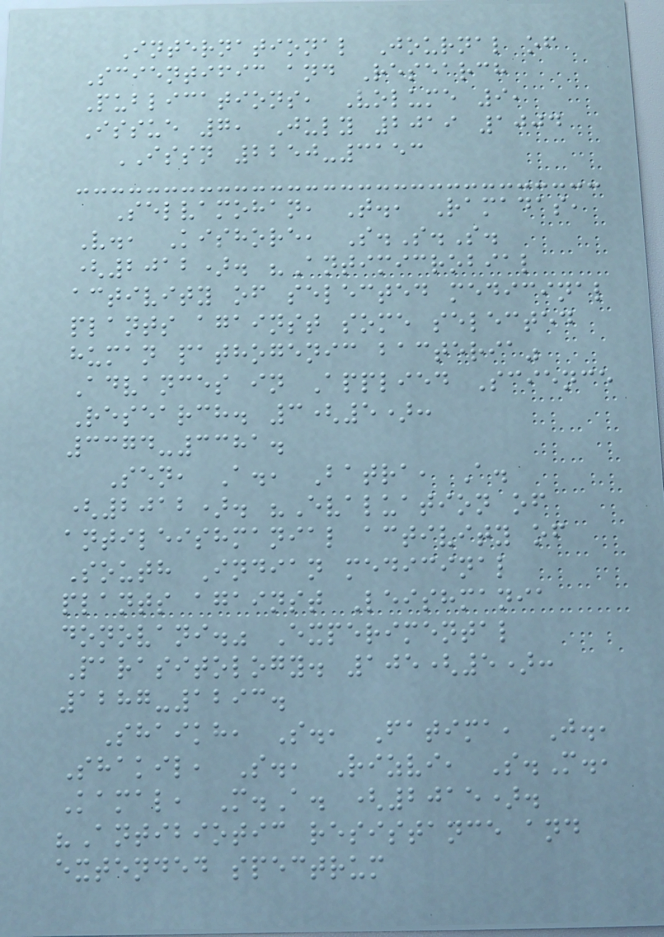International Journal of
Scientific and Research
Publications, Volume 9,
Issue 7, July 2019 1004
ISSN 2250-3153
Selvamohan, T., Ramadas,
V., Kishore, S.S.S.
(2012). "Antimicrobial
activity of selected medicinal
plants against some selected
human pathogenic bacteria"
Advances in Applied Science
Research. 3(5):
3374-3381.
Sen, A., Batra, A.
(2012). "Evaluation of
antileishmanial activity of
South Indian medicinal
plants against Leishmania
donovani." Experimental
Parasitology. 105(5):
1287-1293.
Shaikh, S., Fatima, J.,
Shakil, S., Rizvi, S.M.,
Kamal, M.A. (2015).
"Antibiotic resistance and
extended spectrum
